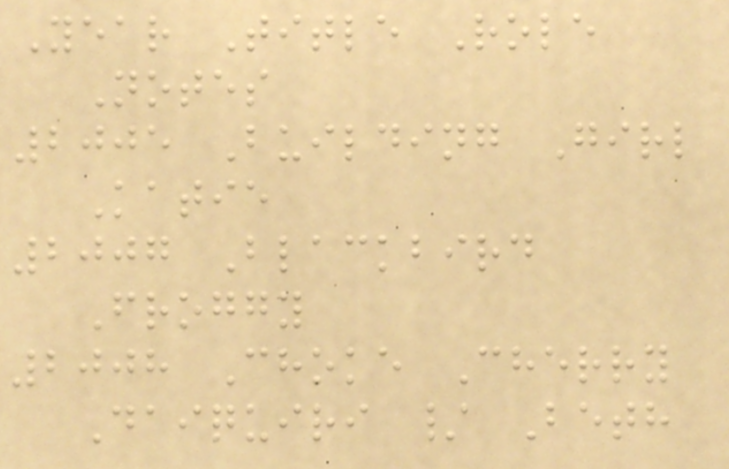Year Title Role
Notes
2005 Building Girl
Katie
2007 Blackbird
Froggy
2008 Choke Cherry
Daiquiri / Beth
